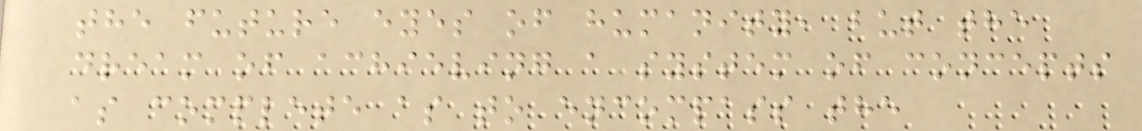the future eyes of humanity, but the
dream of achieving a system of concepts
as complete as to encompass the
